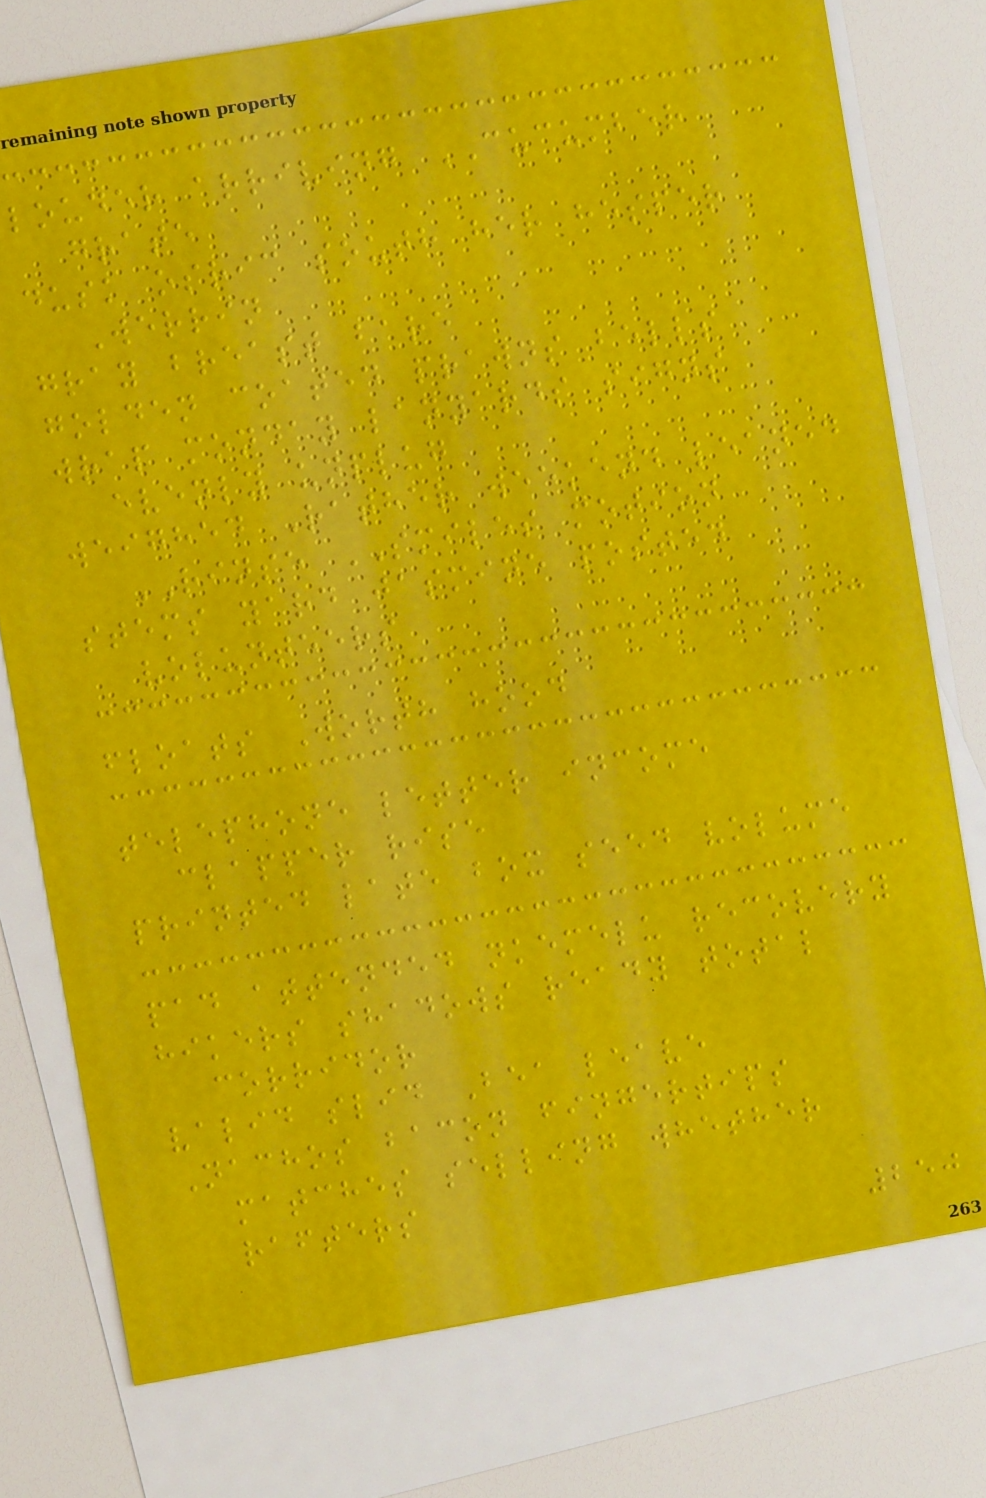louder arriving CUCUMBER
grate
dusk osric south her hesper
Werrin
gray breast bare
golden coated prawns bells
wrap monday lanyards signs
evenly unplug
weighed Rather weekend leaned
RINSE SMILES motion
stems yard jasmine posted
volunteers
floats Worth hood
telephone letter income
clapper rise
printed late box seed volume
pad attended nkemelu recovery
hikers shadows ready total
corridor
valid slid Bea leave
Nachos bacon fingertips
matches selling whether
rafters
250
